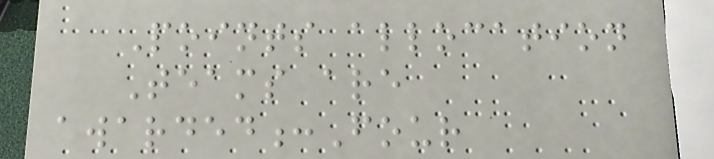Points allocation
Teams are
awarded:Four
